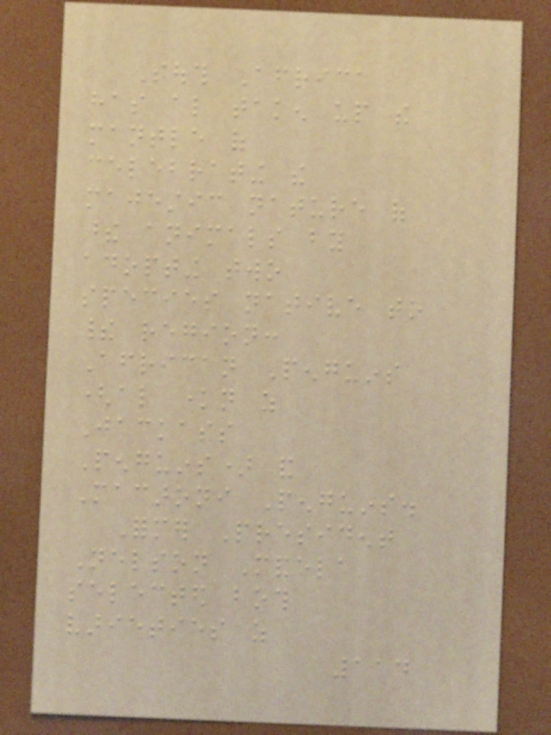South Africa
has also taken up the
mantle of
celebrating the
majestic nature of
these animals by
adopting two
species native to
their region:
African Penguins
(also known as
Jackass
Penguins) and
Macaroni Penguins.
Former President
Nelson Mandela
selected both
varieties as
114
